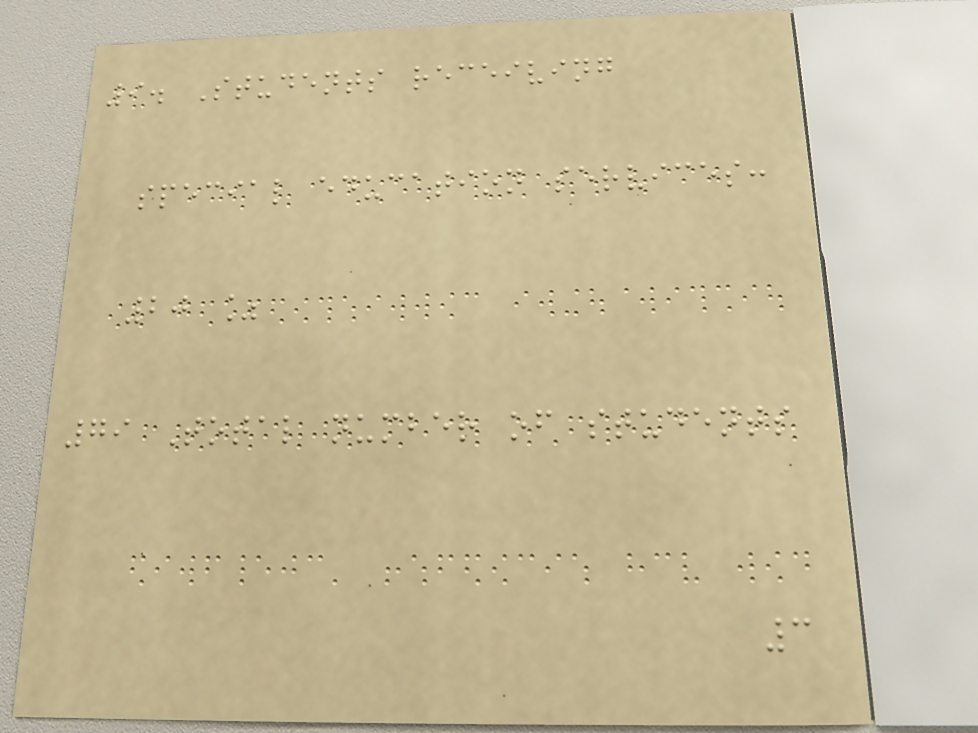9. Students receiving
special education services:
20 %
79 Total number of students
3
